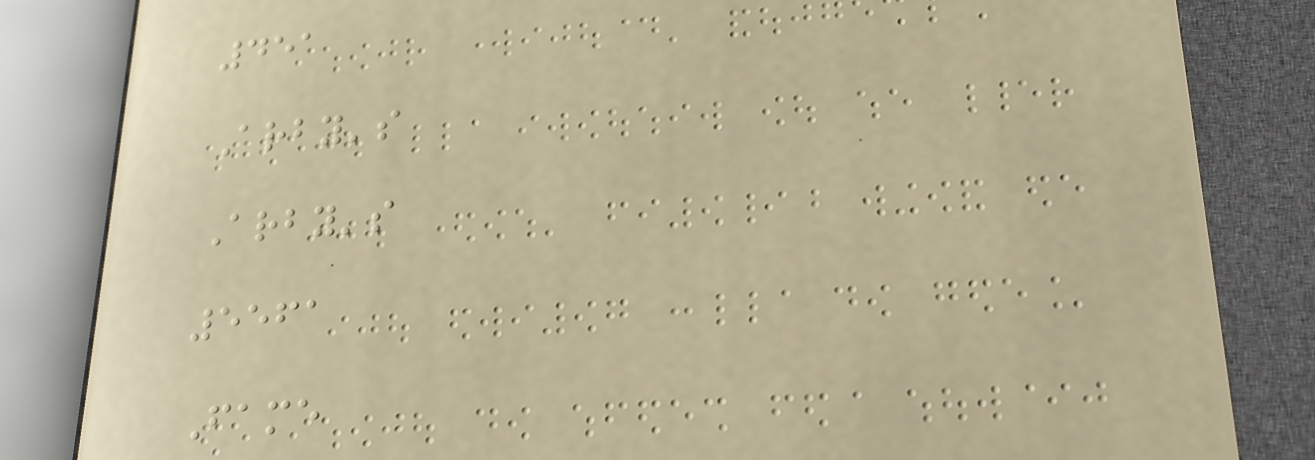451
Arby's
Arby's
5561
Fame
